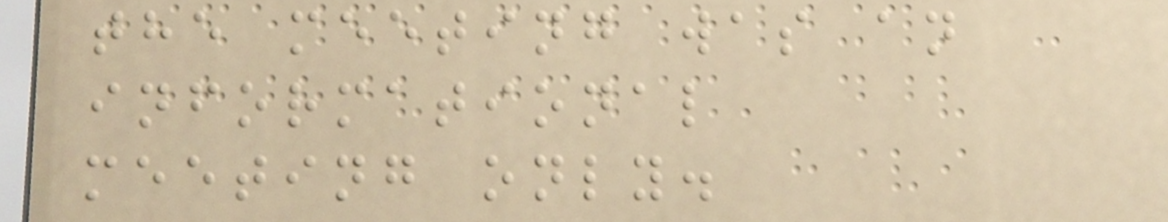the meeting was an
informational
meeting only.
